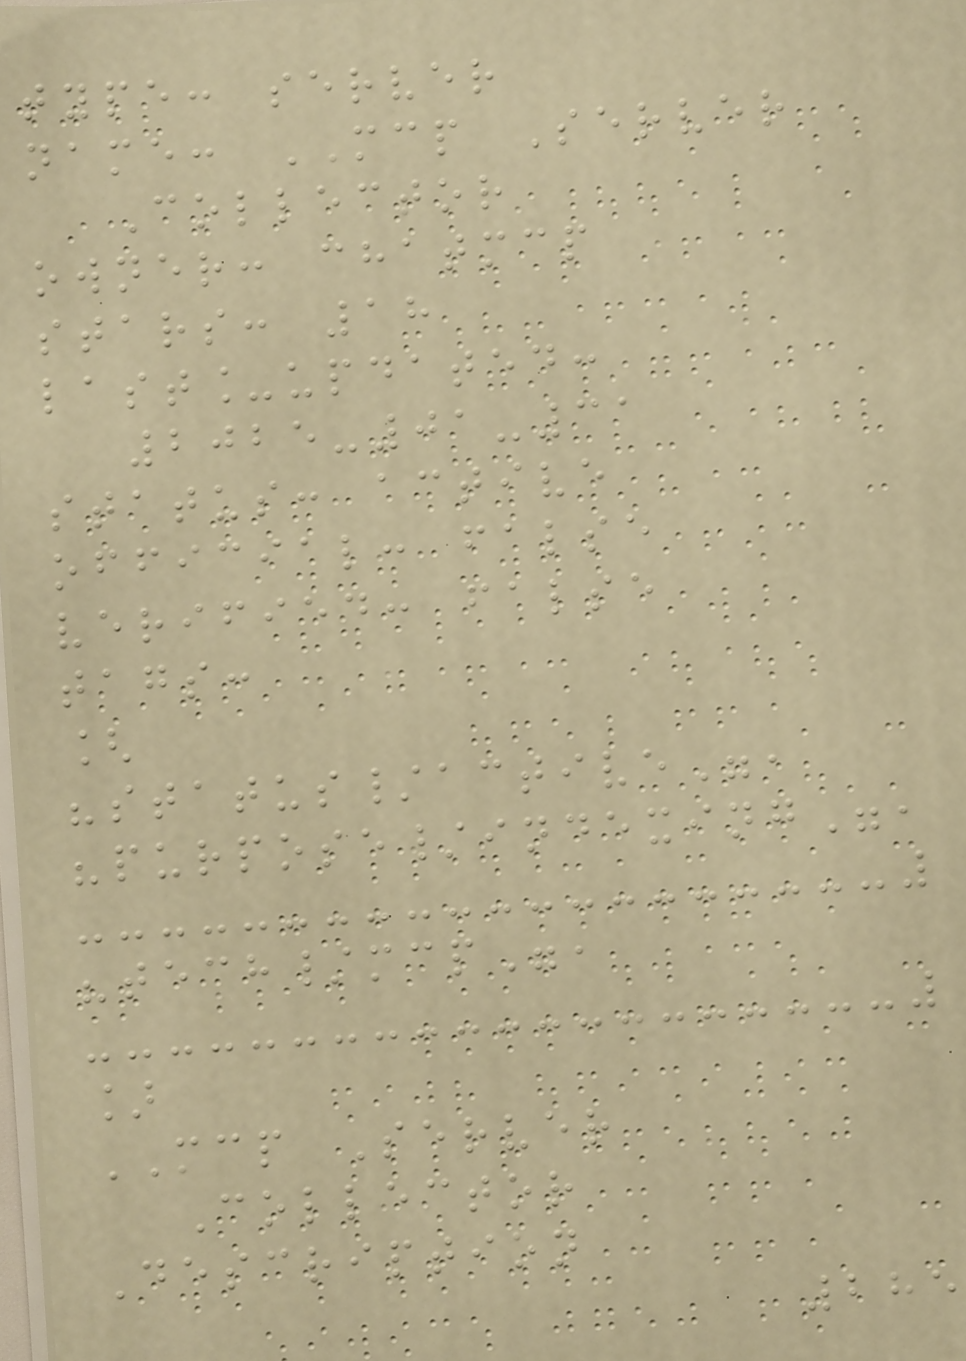type: server
name: MCP Server
Collector
owner: chatmcp
stars: 18
last_updated:
2025-01-31
status: active
official: false
verified: false
tags:
[
"status/active",
"purpose/indexing",
"tech/mcp",
]
MCP Server
Collector
Description
285
